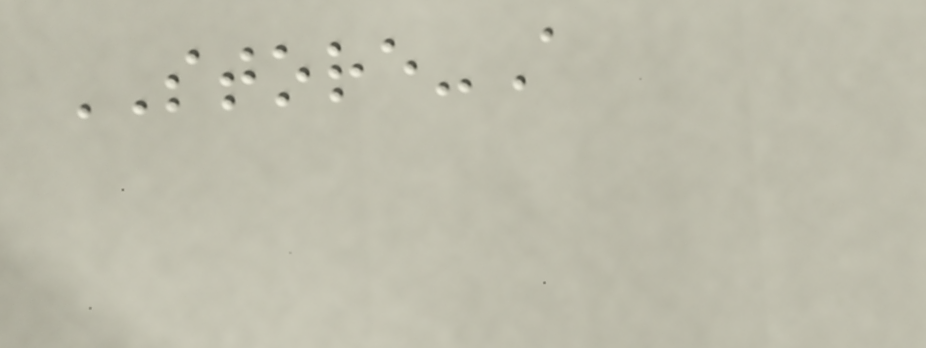STORE-A
